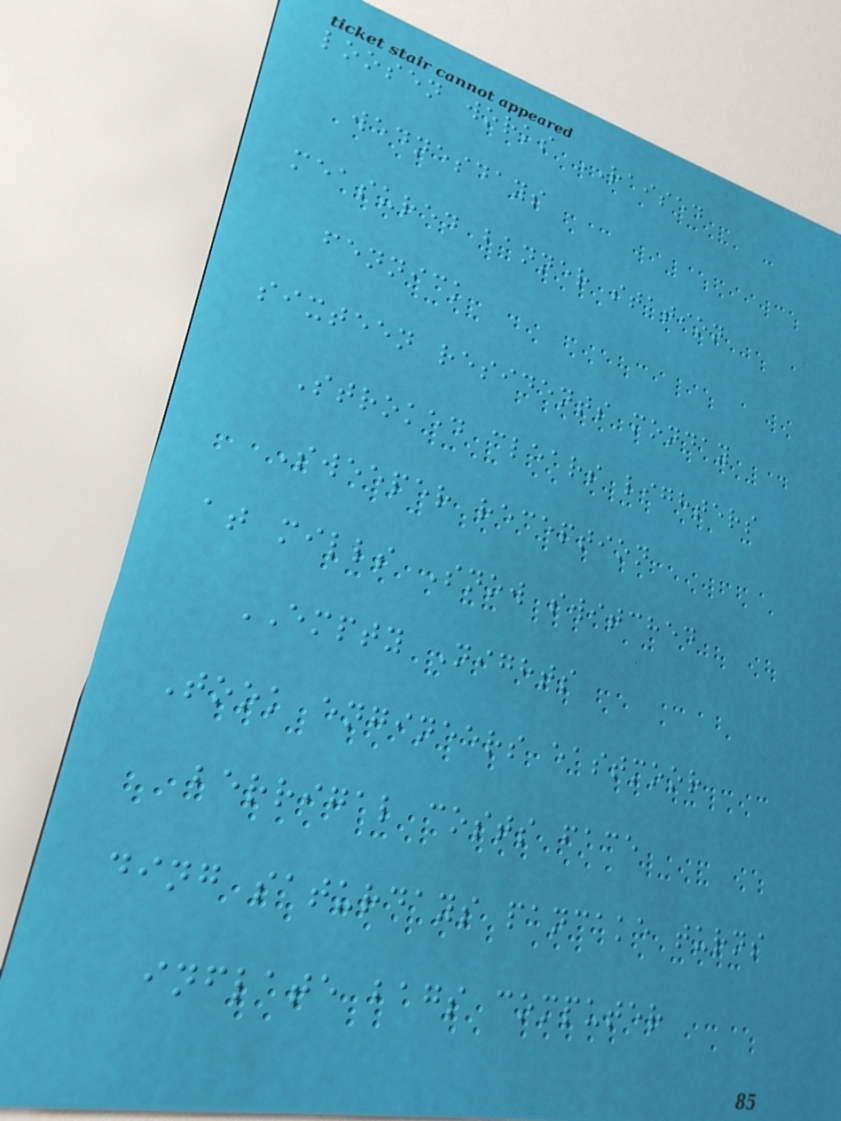loosen works RAISED
wednesdays
measured banner station
fennick
sixteen residents monday
Stroked clears lighters
Sweeper reception
at mills Snow switched
EMPTY Nights
Took engineers eastmoor
berrigal costs face
ding saturdays pancake turns
inflate bags computer
